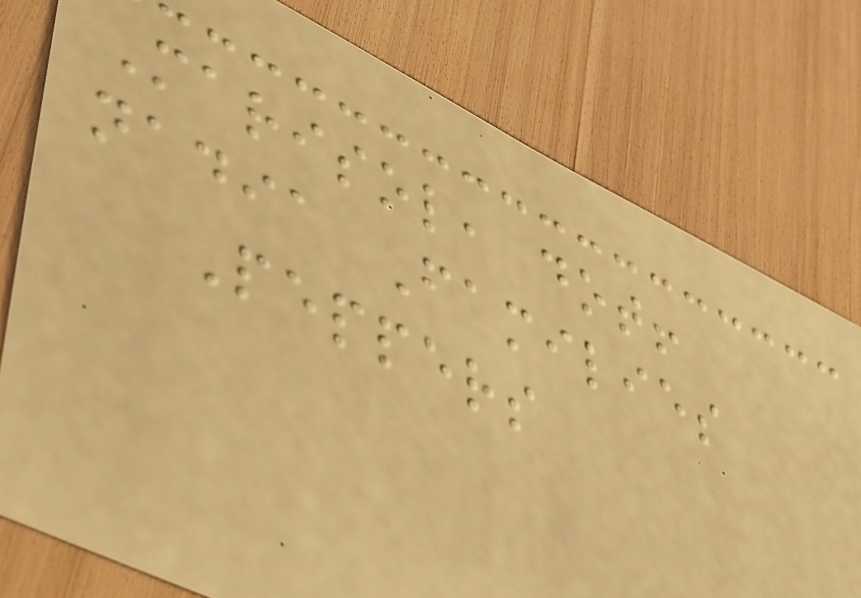Marisol, dot!
nadia Families
Peppers
